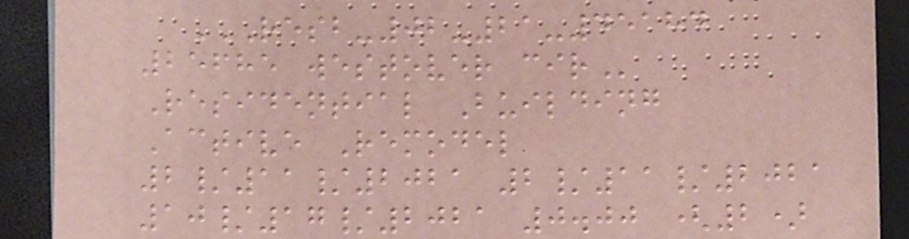RESB-02-21-45184
25685 WESTOVER CIR
Residential Building
Active Remodel
2/11/2021 2/11/2021
10/17/2021 0.00 (2)
